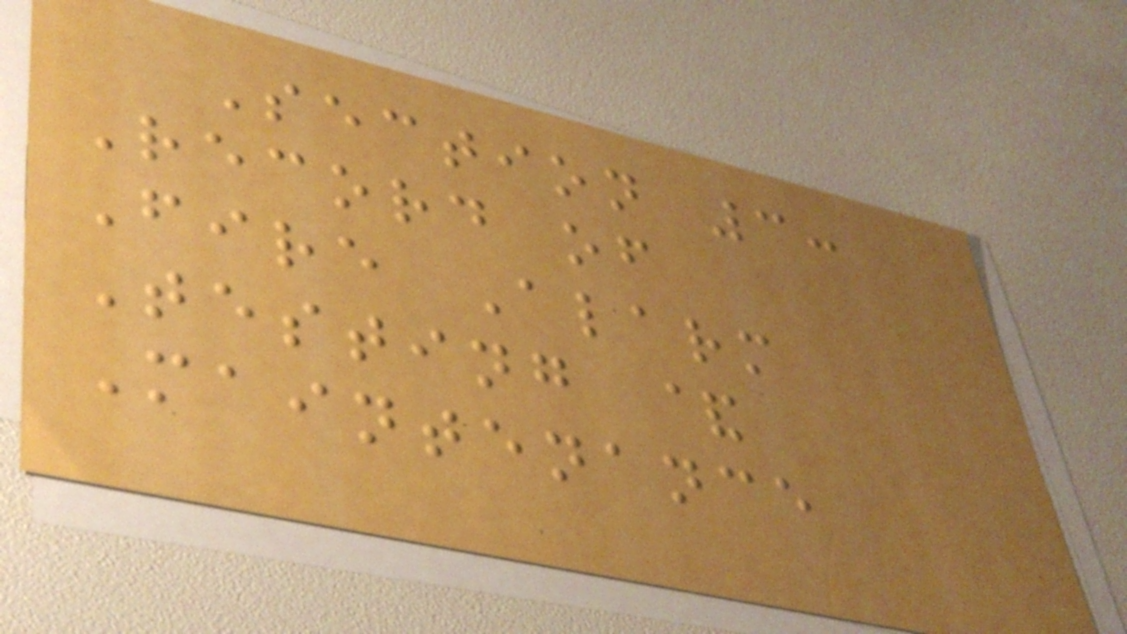Section 3:
Record of
Fire Alarm
Testing &
Maintenance
